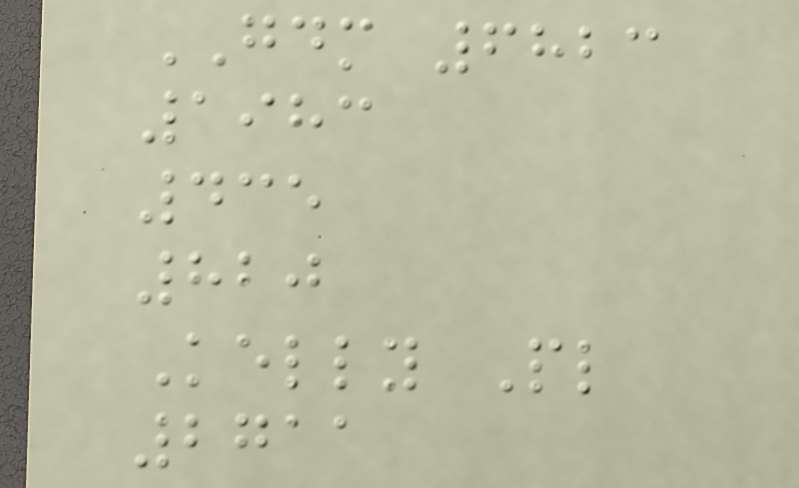GDM 6823
1983
435
820
Kelly Pl
2711
